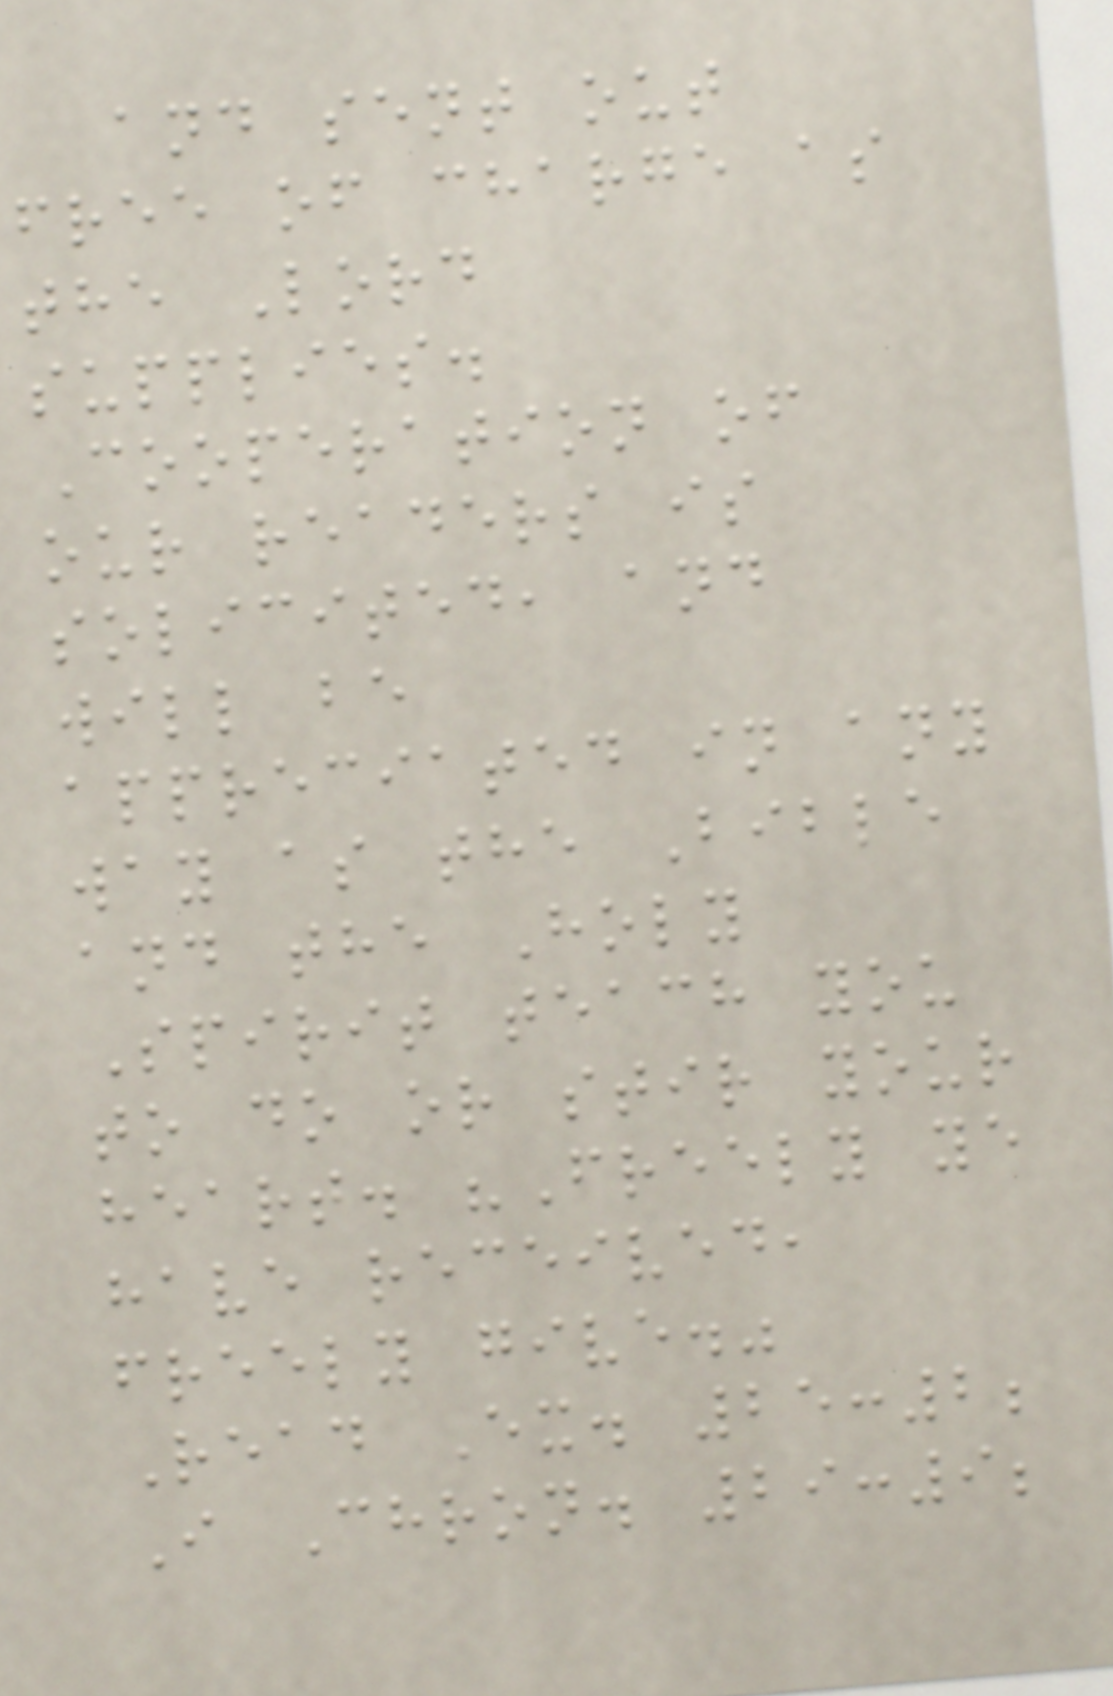and sent out
free of charge as
the Lord
supplies.
Cooperation of
our readers is
solicited, and
will be
appreciated in any
way as the Bible
and the Holy
Spirit teach you
to do or stir your
heart. "Freely ye
have received,
freely give."
Read Ex. 25:2;
I Chron. 29:9;
